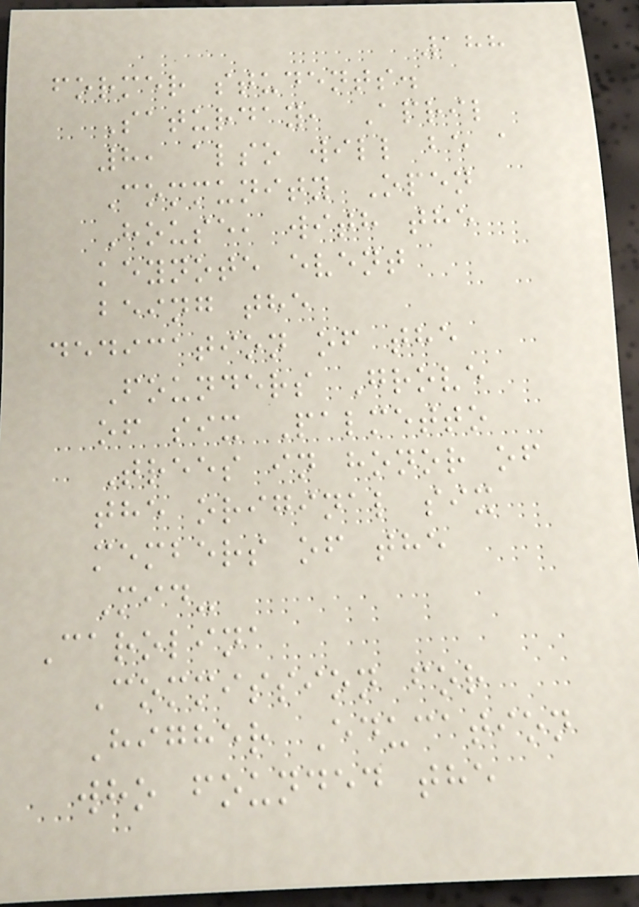188
former students.
Saturday, April
8, also will be a
Community Open
House, with the
keynote event
being the
dedication of the
Founders Grove
of six Palmetto
Trees in honor of
the original six
members of the
Mid-
Carolina
Commission for
Higher Education
who founded the
